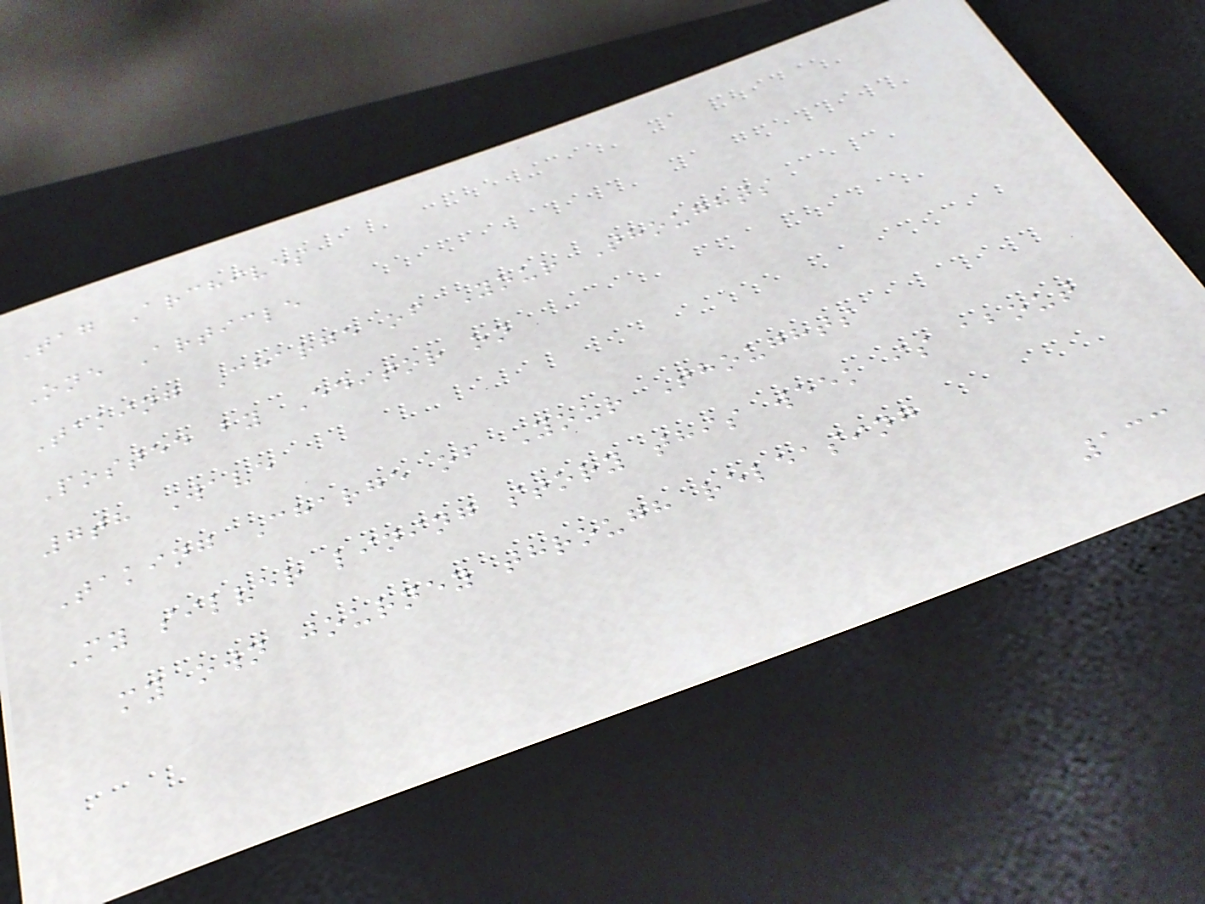Tag Archives
One Article
Taking Charge of Your Thoughts
Posted by Editor on
7th Wave
Taking Charge of Your Thoughts
My silver lining story this week is about
my own journey through releasing
133
